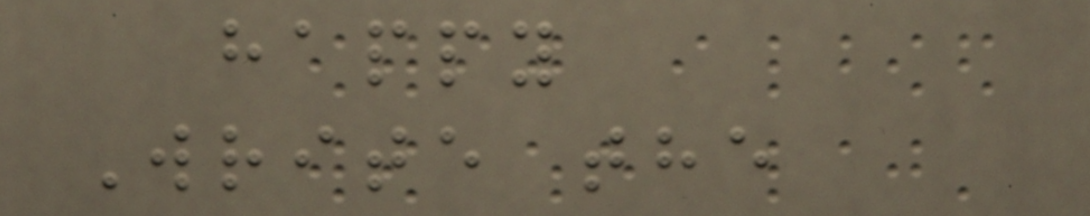happy
Write the
